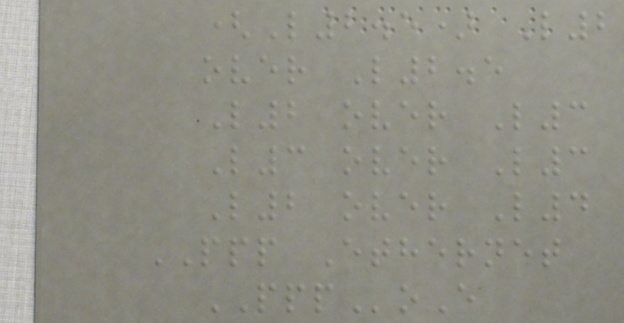(L2.5) L2
over L2.5
L2 over L3
L3 over L3
L2 over L4
PPP Ethernet
PPPoE
